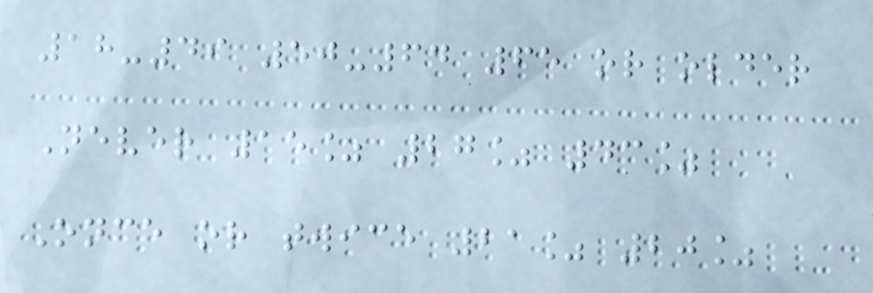18-49 50-64 65 or older
Never 15% 27% 43%
Once or twice 21% 20%
